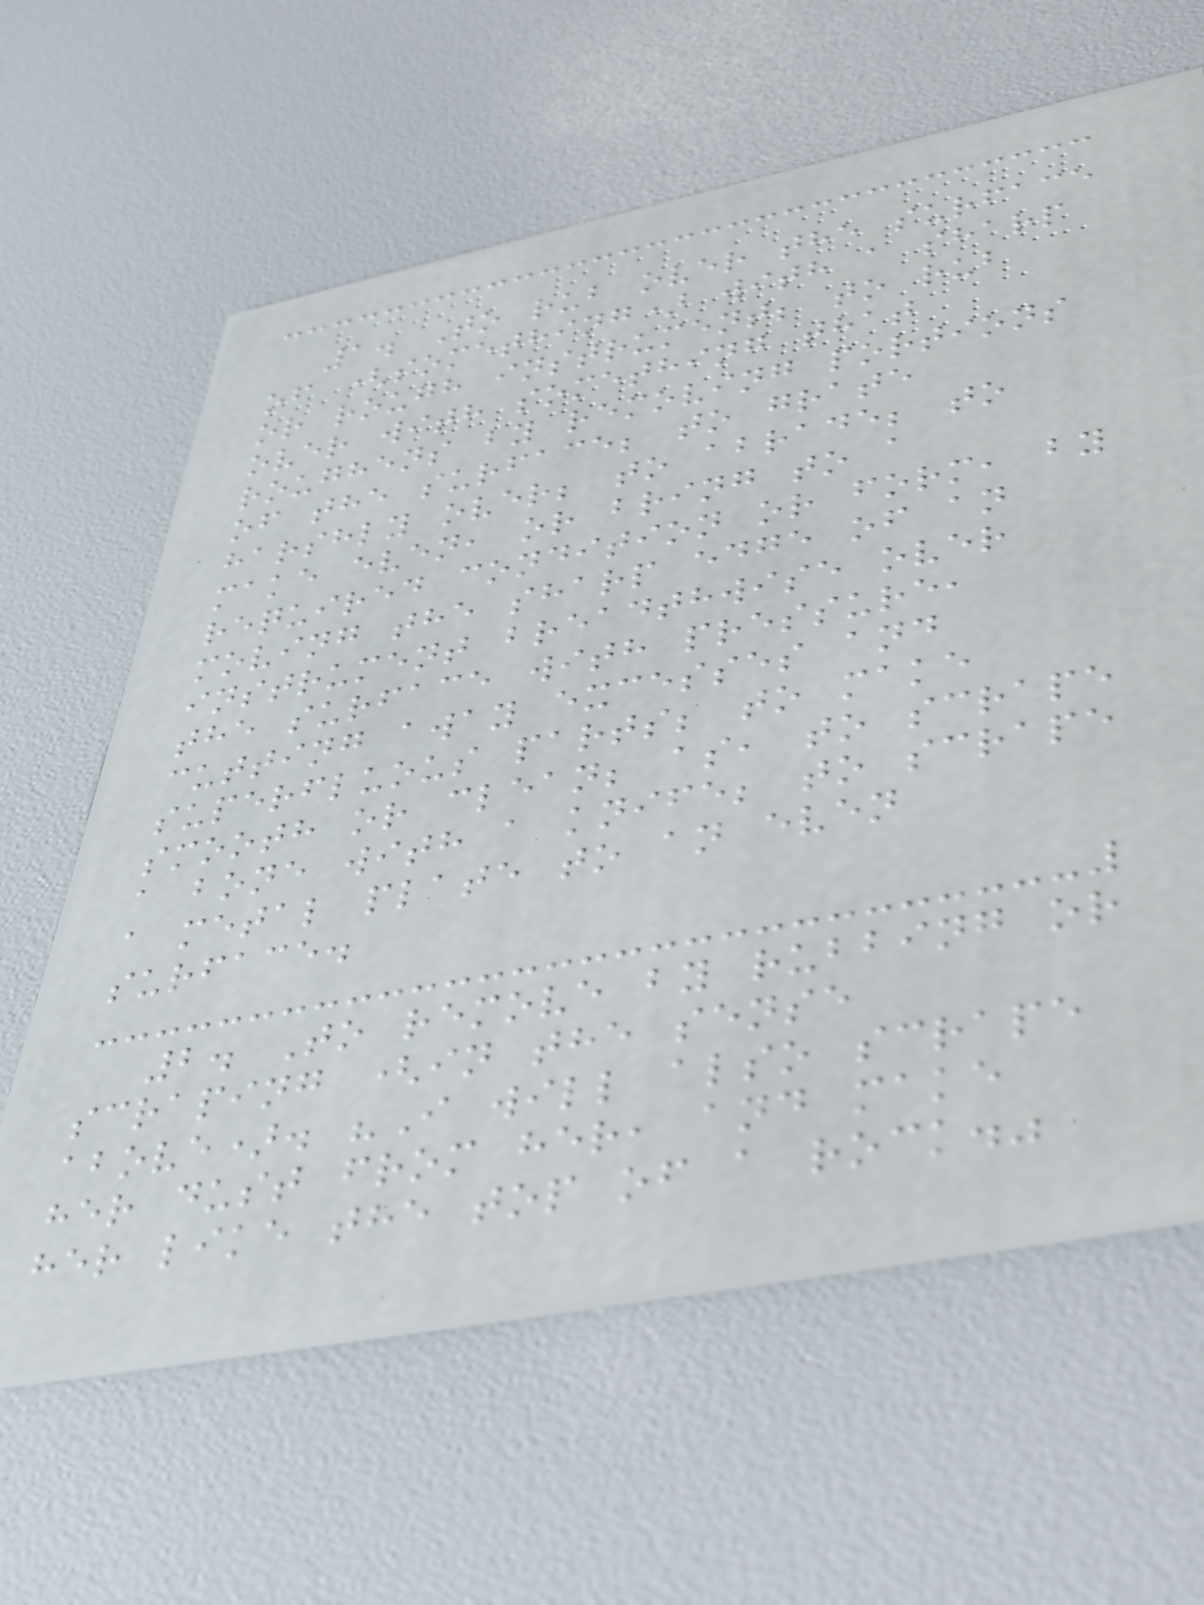1. To rub over the surface
of (something) with a sharp
or rough instrument; to rub
over with something that
roughens by removing portions
of the surface; to grate
harshly over; to abrade; to
make even, or bring to a
required condition or form, by
moving the sharp edge of an
instrument breadthwise over
the surface with pressure,
cutting away excesses and
superfluous parts; to make
smooth or clean; as, to scrape
a bone with a knife; to scrape
a metal plate to an even
surface.
2. To remove by rubbing or
scraping (in the sense
above). "I will also scrape
her dust from her, and make
her like the top of a rock."
